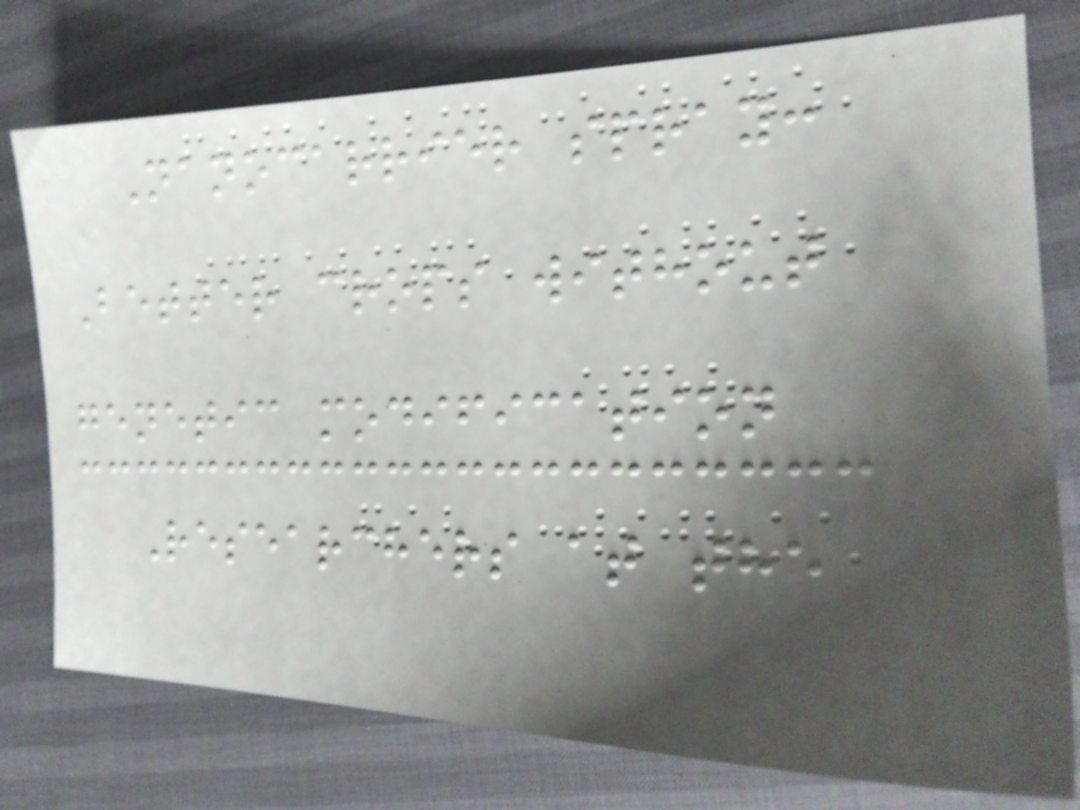Nanocarrier spray:
Better crops without
genetic modification
Researchers at the
